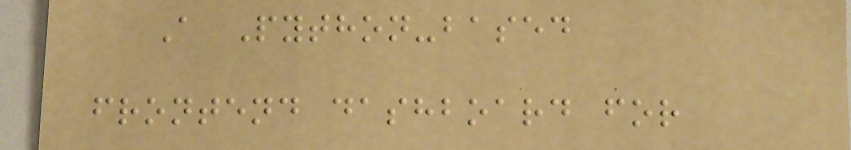A Python-based
frontend dashboard for
